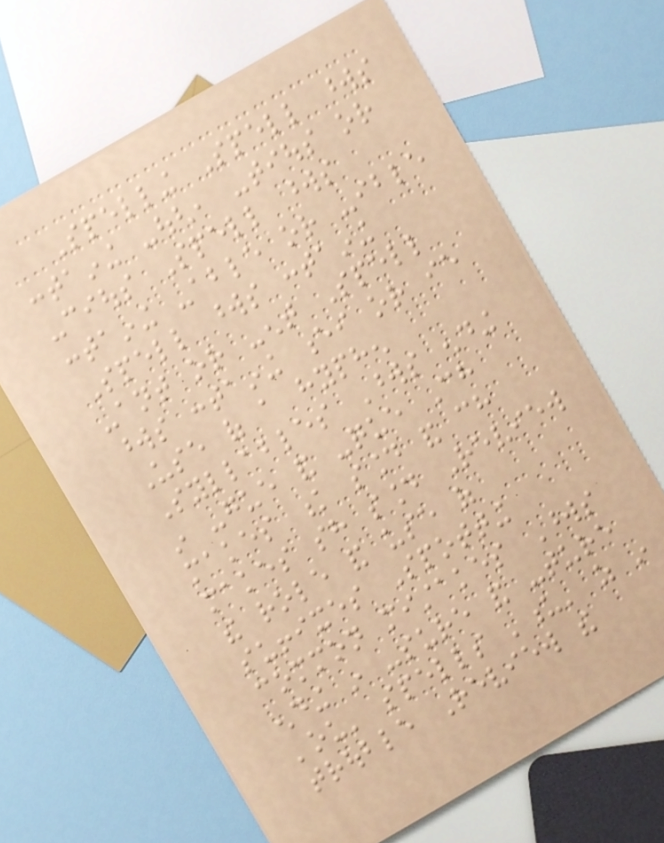Spelling Spell words
containing -ough, -tious or
-cious Spell words
containing -able or -ible
Spell words containing
-ant or -ent Spell
words containing ei or ie
Use of a hyphen
Syllables Words ending
in -gue and -que Ch
makes k sound and ch
makes sh sound Review
the role and use of
suffixes Spotting
common mistakes Words
ending in -sure and -ture
'ou' spells 'u' as in
trouble Review the
